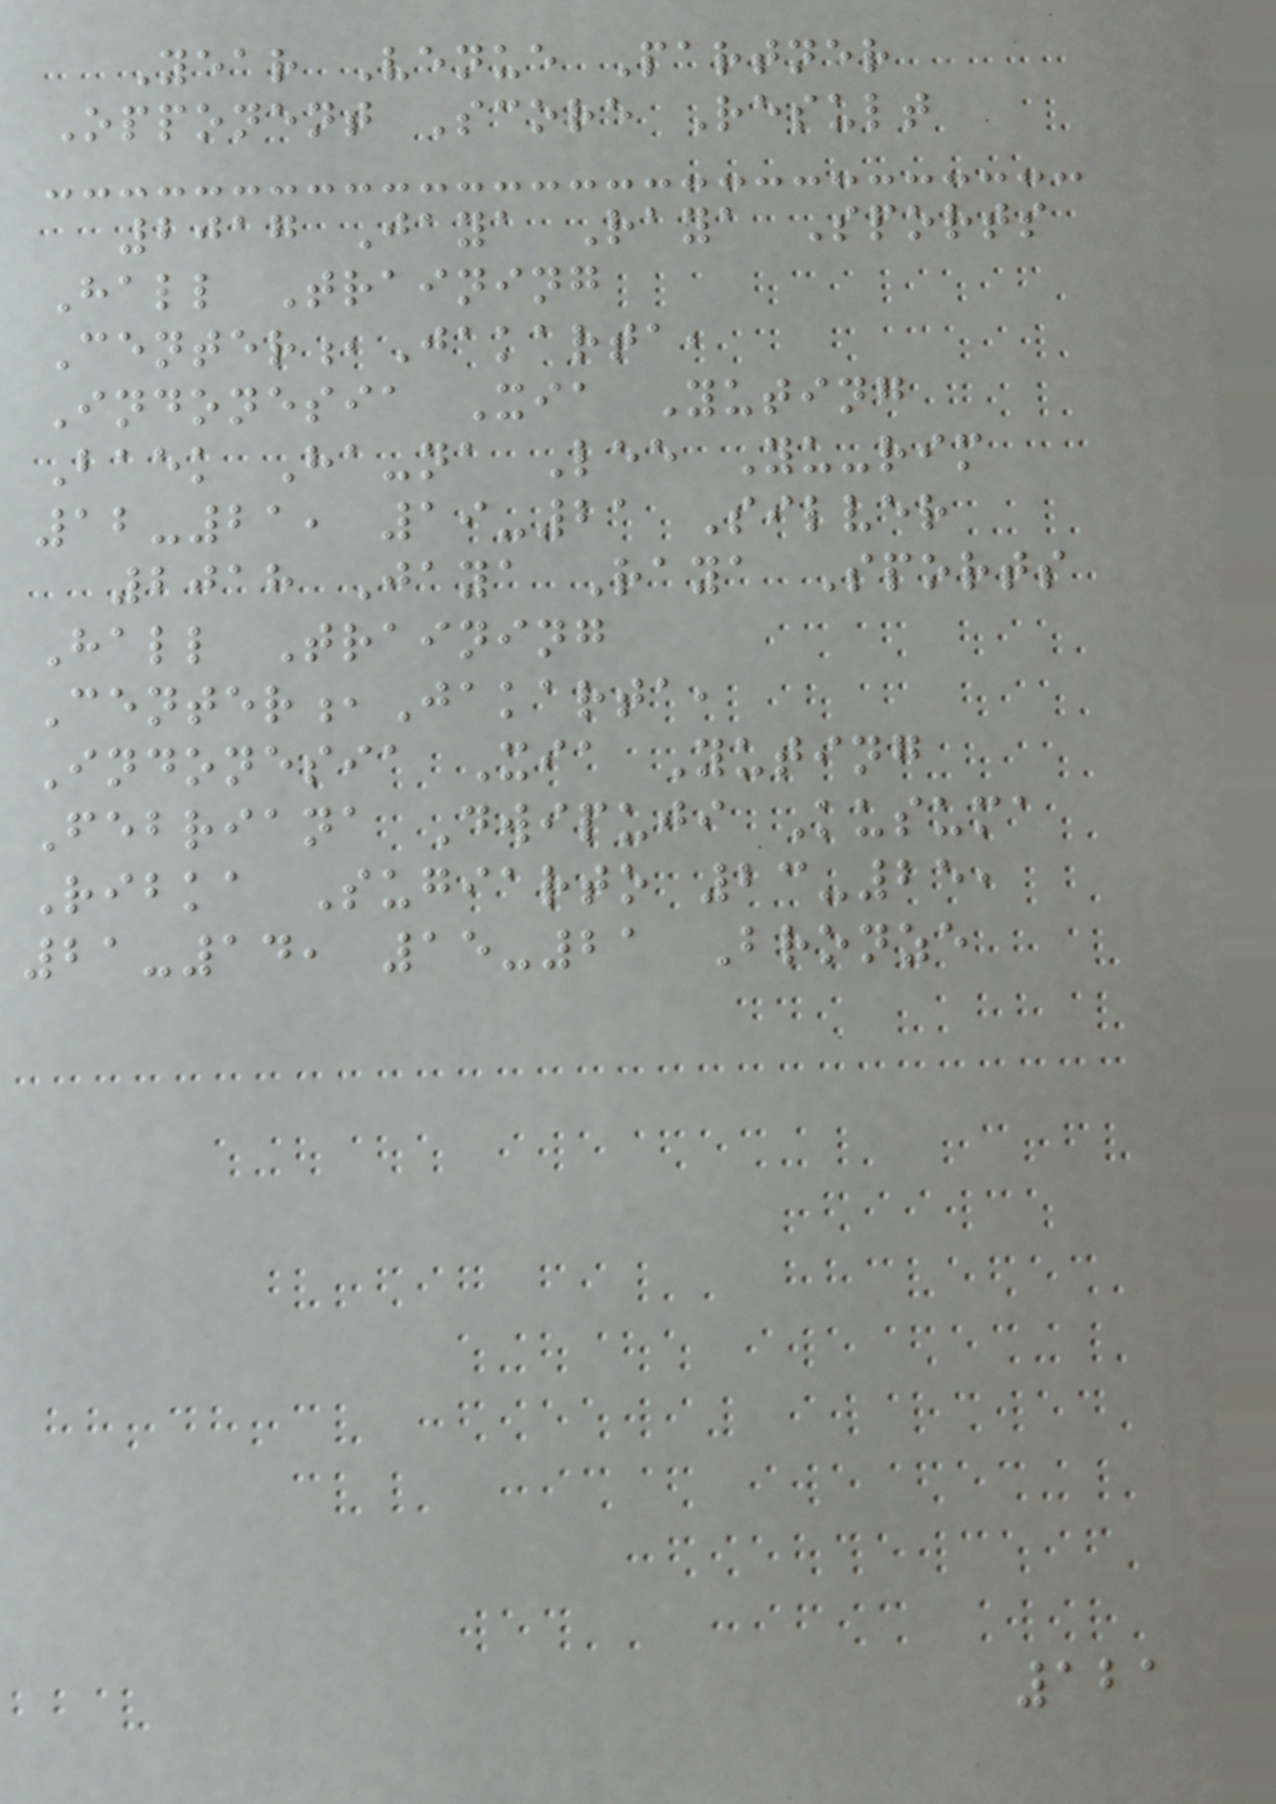Year Venue Partner
Opponent Score Result
2017 Jaya Raya Sports
Hall Training
Center,Jakarta,
Indonesia Xia Yuting
Baek Ha-na Lee Yu-rim
12-21, 19-21 Silver
2018 Jaya Raya Sports
Hall Training
Center,Jakarta,
Indonesia Xia Yuting
Febriana Dwipuji Kusuma
Ribka Sugiarto 23-25,
21-14, 15-21 Bronze
121
